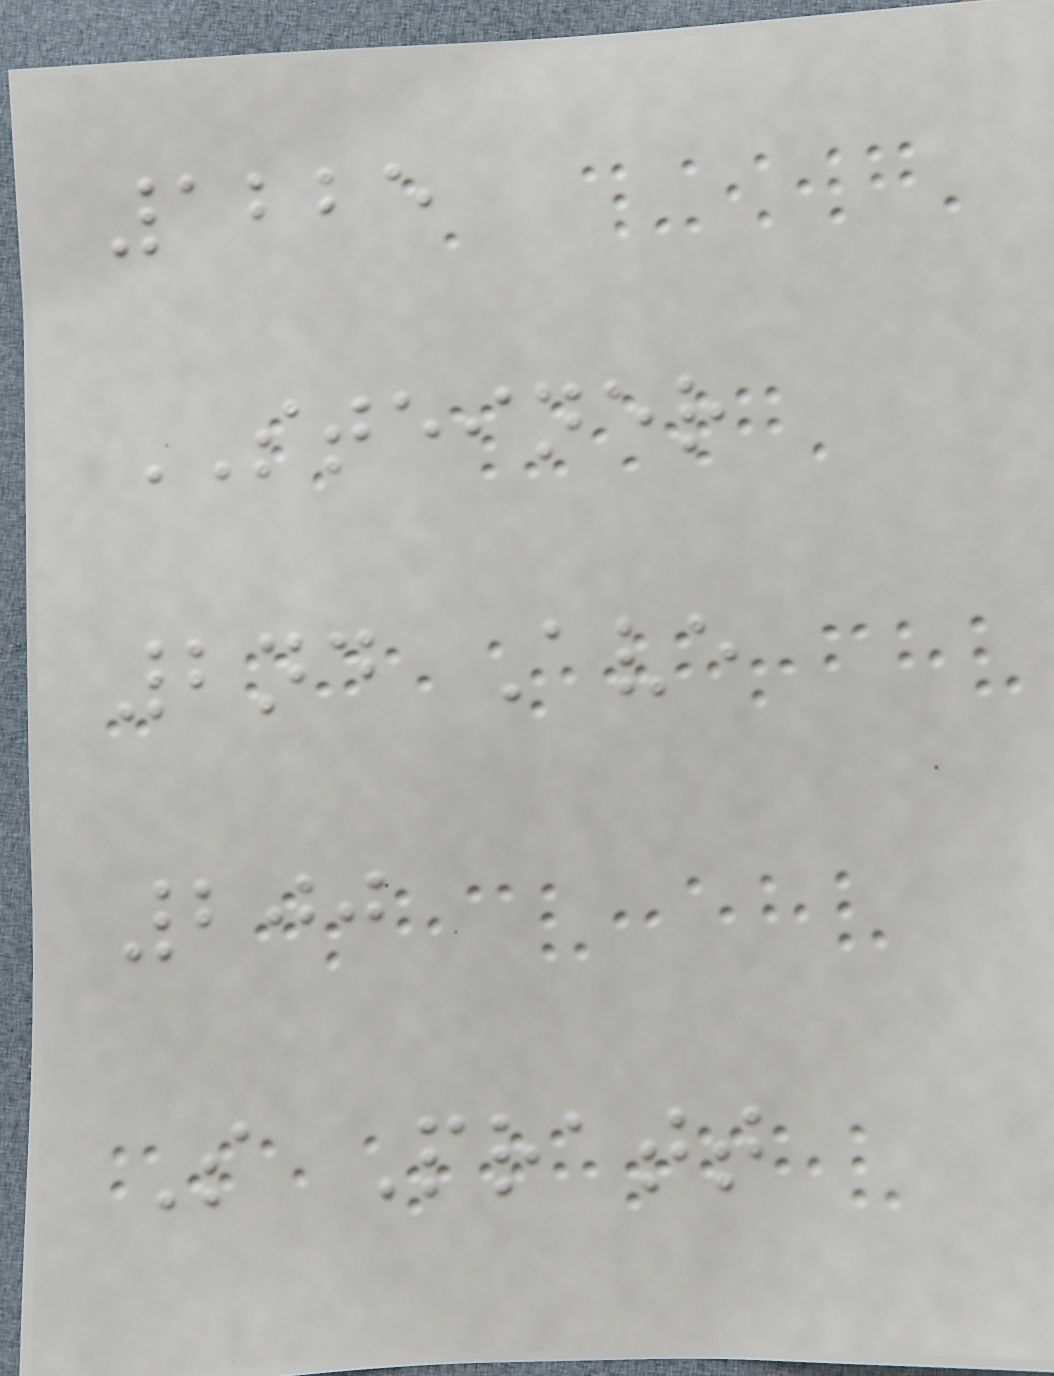1225
STEINER
2nd Ave
200
S Pratt
